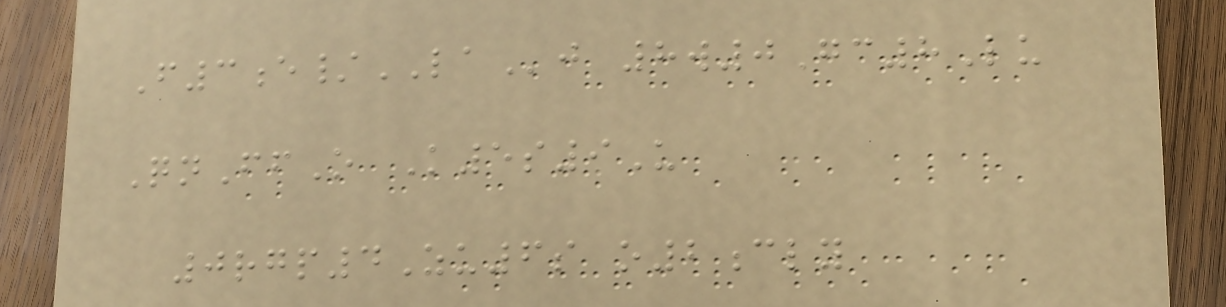F3e/LAj 8w0Gc8Lu
QnFfO K5s9U
0rgp4Zu6s o2cly
